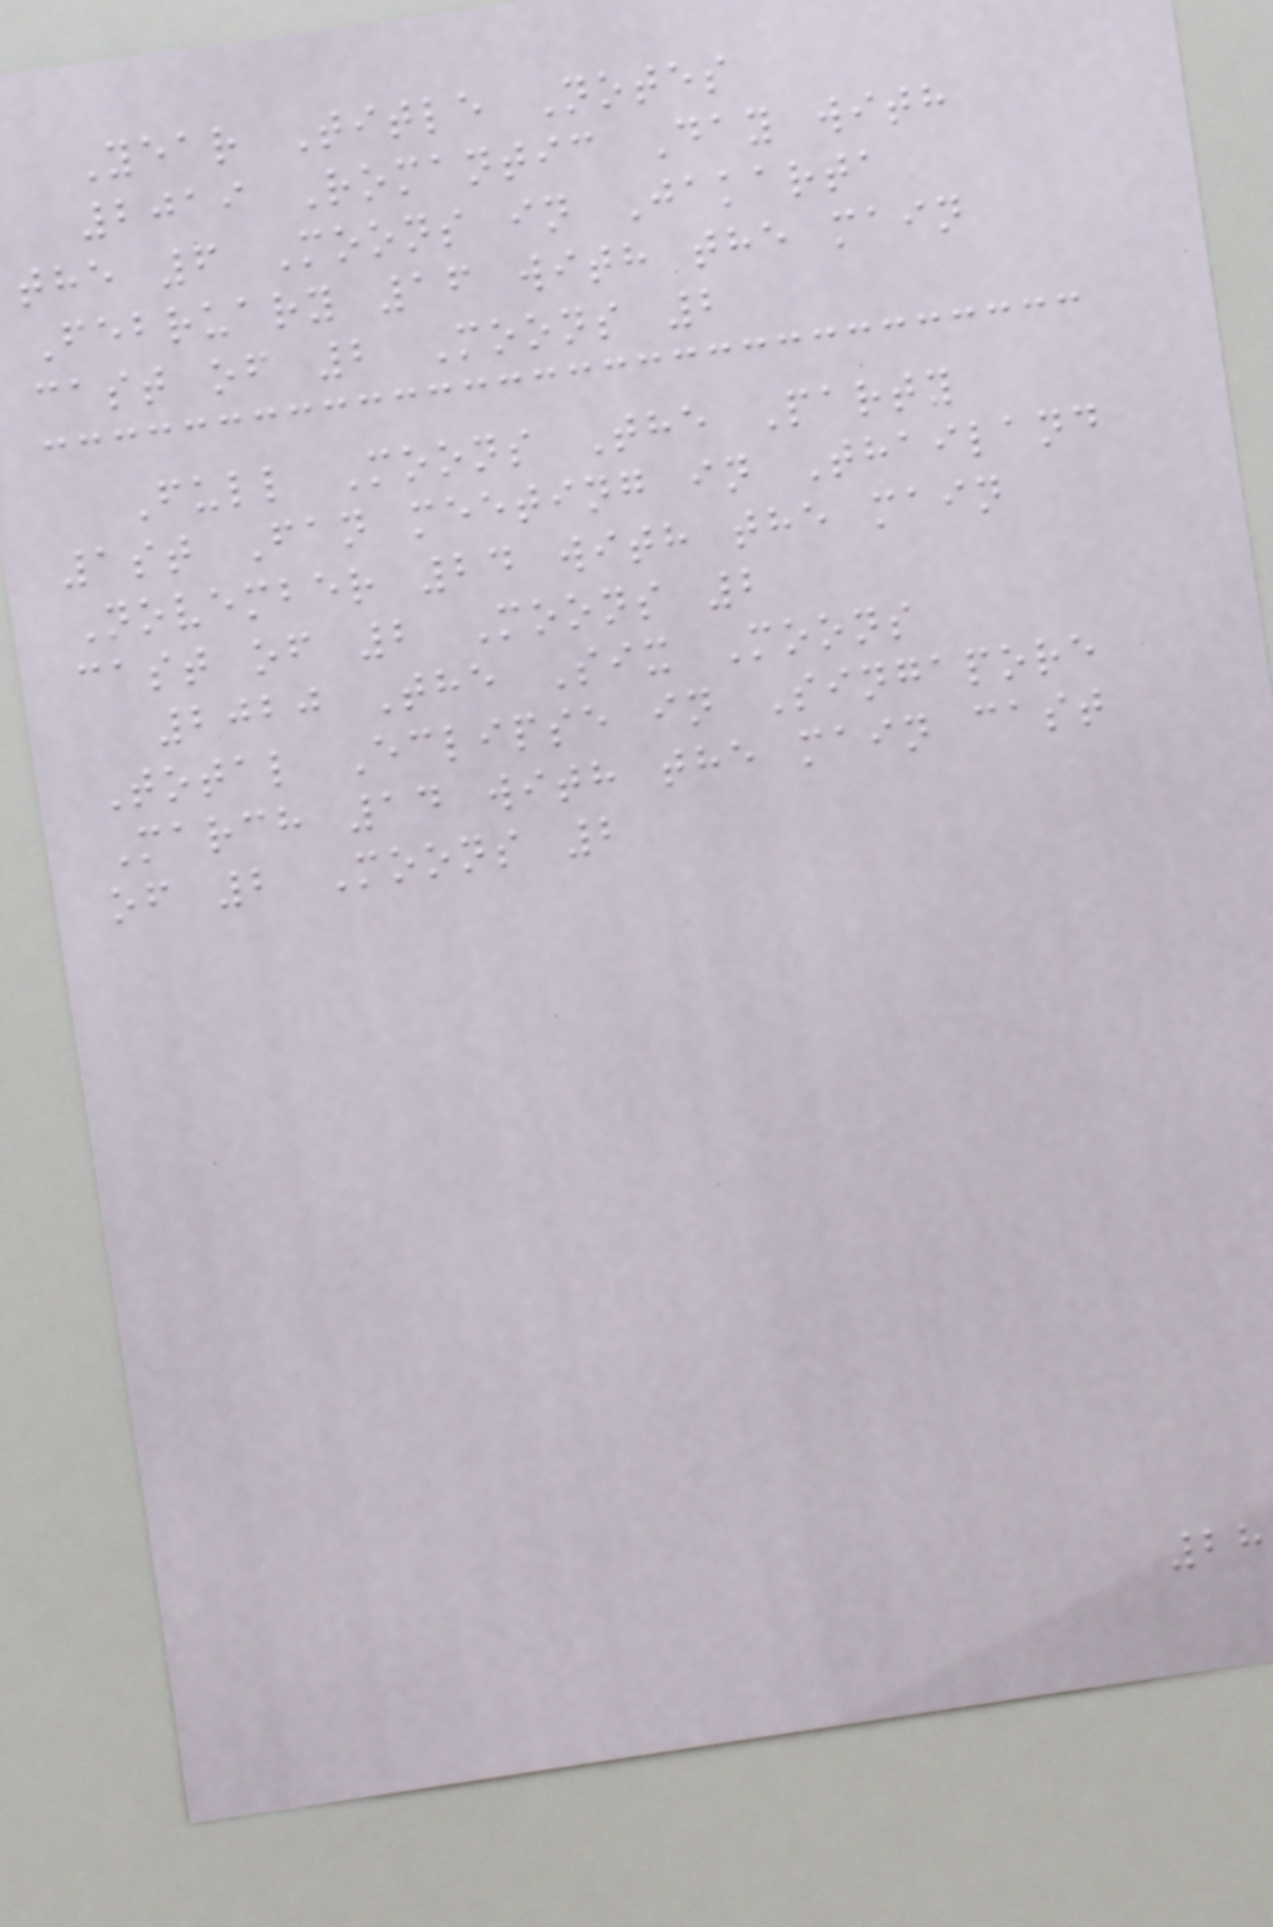Year Title Notes
2019 Romantic Day with
the 6 Moons in Jakarta
February 16 with the main
cast of 2 Moons 2
Full Moons The Party
1st Fan meeting in Thailand
November 24 with the main
cast of 2 Moons 2
2020 The Six Moons
Total Eclipse in Singapore
March 14 with the main cast
of 2 Moons 2
28
